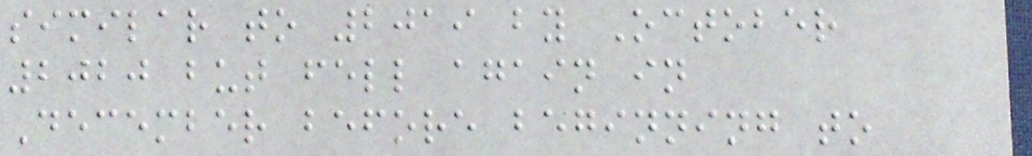similar to 2019 by October
2020 but fell again in
December before beginning to
